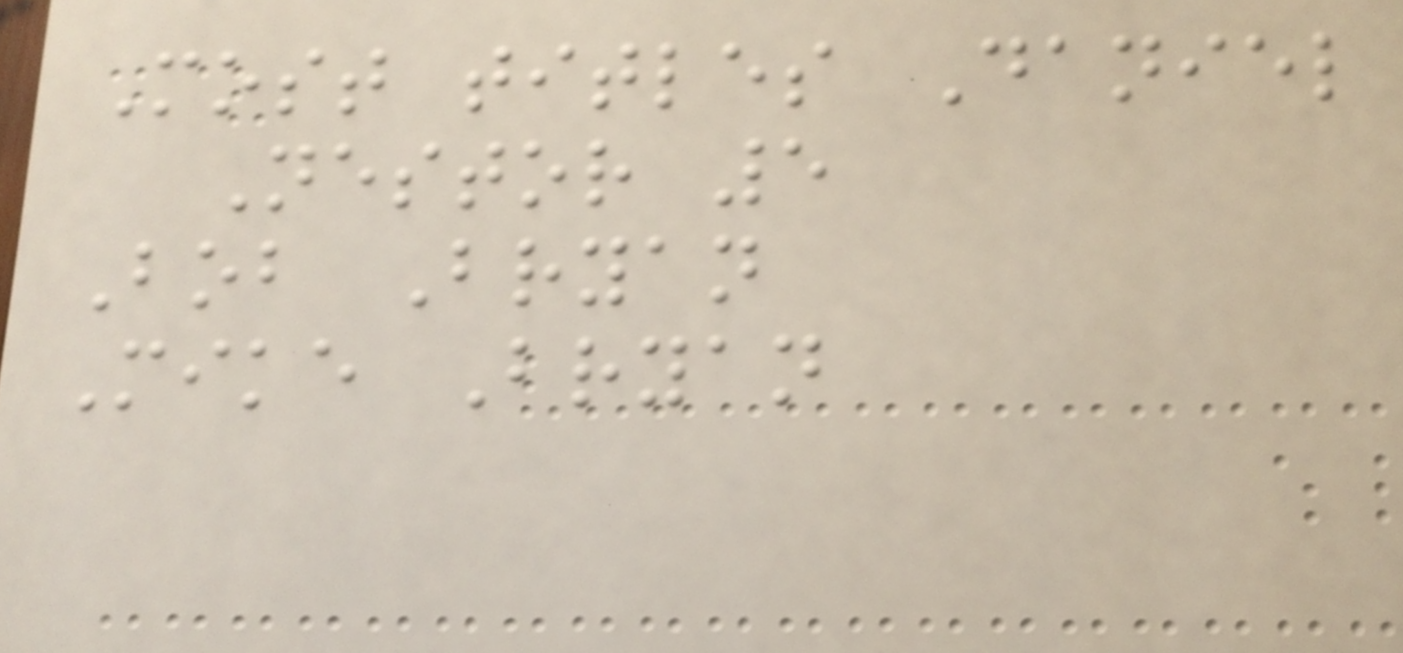Most titles Daniel
Nestor 5
Bob Bryan
Mike Bryan
